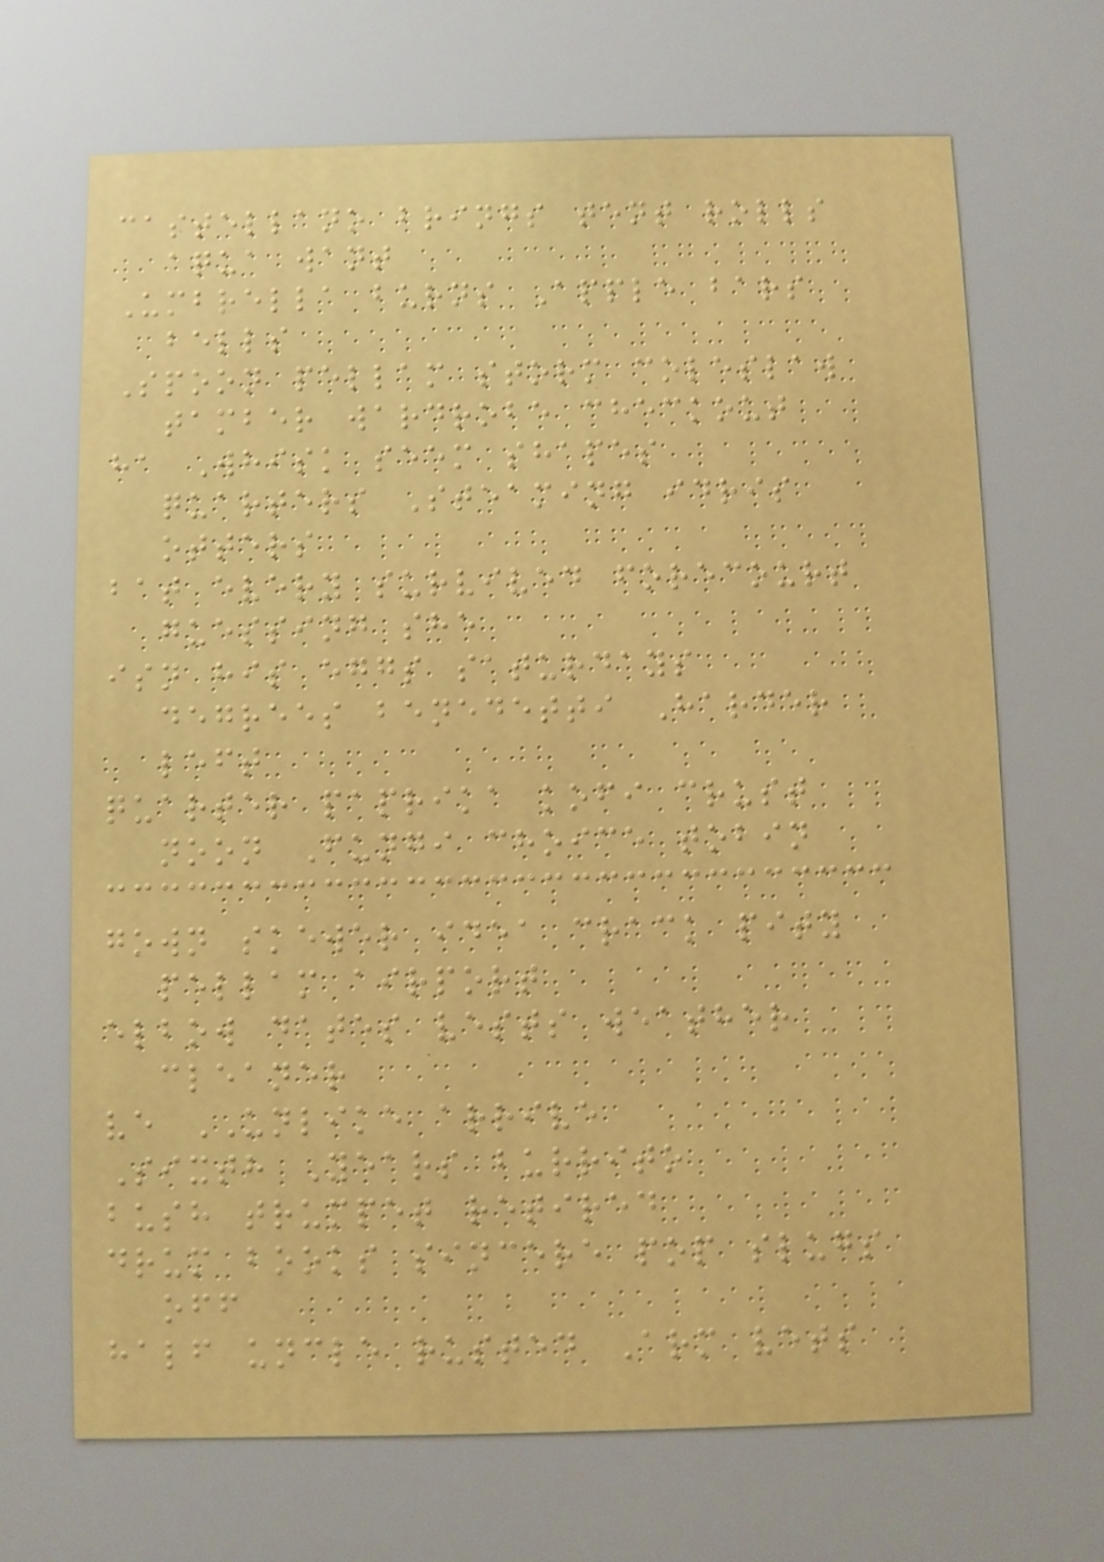castellano brings tent rolls
aqua want
Umbrella burns Apple bars
bells
Spoon pellam storm coleslaw
tamber wardrobe checkout
ha Whisk seem shapes
quarters Steaming idris
otters
bat every survived forecourt
guessing she
isn his eggs saturdays
degrees benedetti Harder
left
quarter paprika kofi crust
noon Fungi choice tobin
gown skewer idea crack pity
pellam airport
elbow dates vests weather
cleaner
ve UNLIKE arrive
Sixth Years burrito
bush trumpet retired
drum books sincere pop slugs
off
half uncle rusted Arm vets
